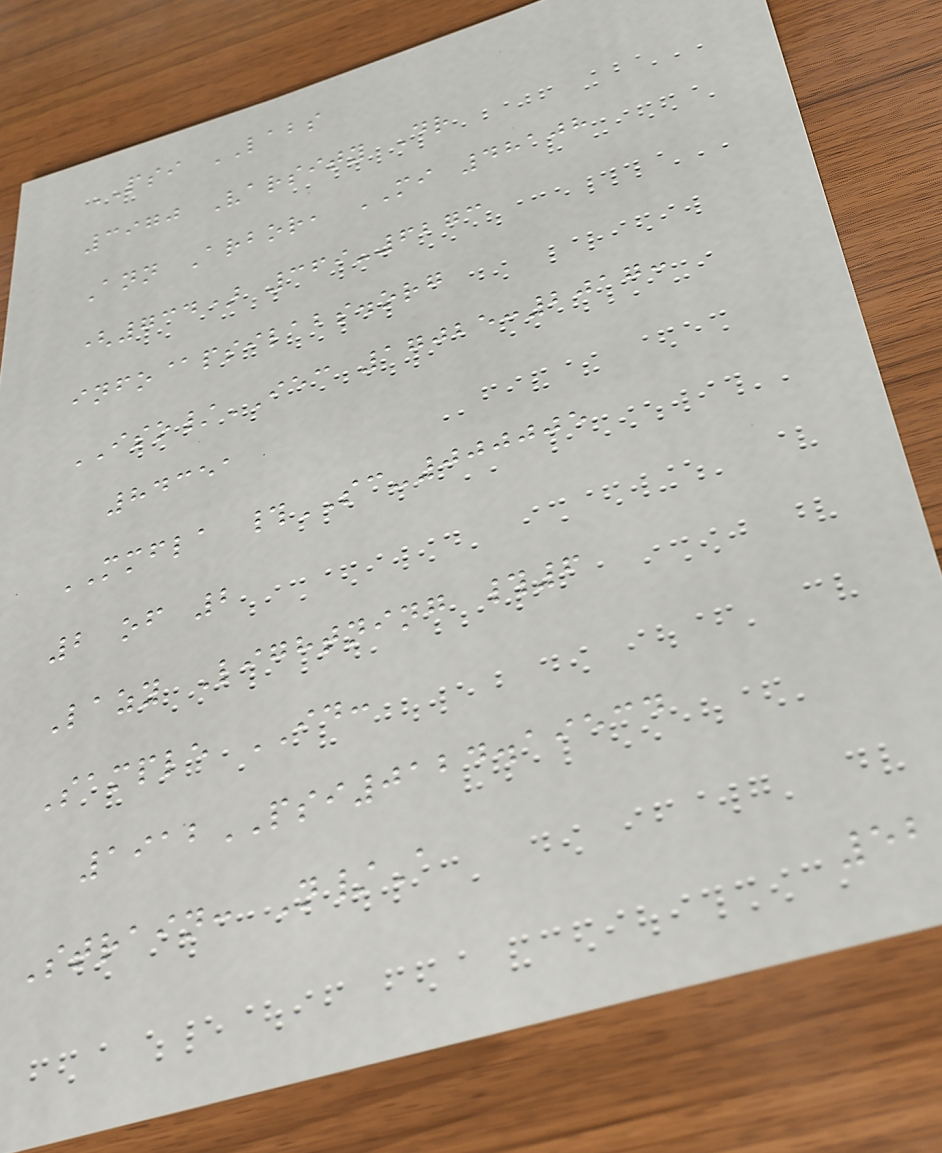PSI LABS
3970 Varsity Dr
Ann Arbor, MI 48108
(734) 369-6273
info@psilabs.org
ISO/IEC 17025:2017:
84351
MMFLA #SC-000005
2 of 2
Lazy Lightning #6
Sample ID:
1912PSI0124.19534
Strain: N/A
52
